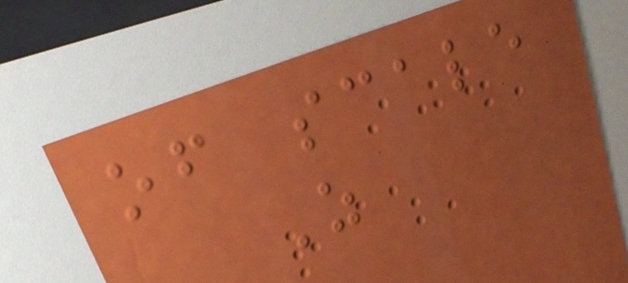of scale
Z
